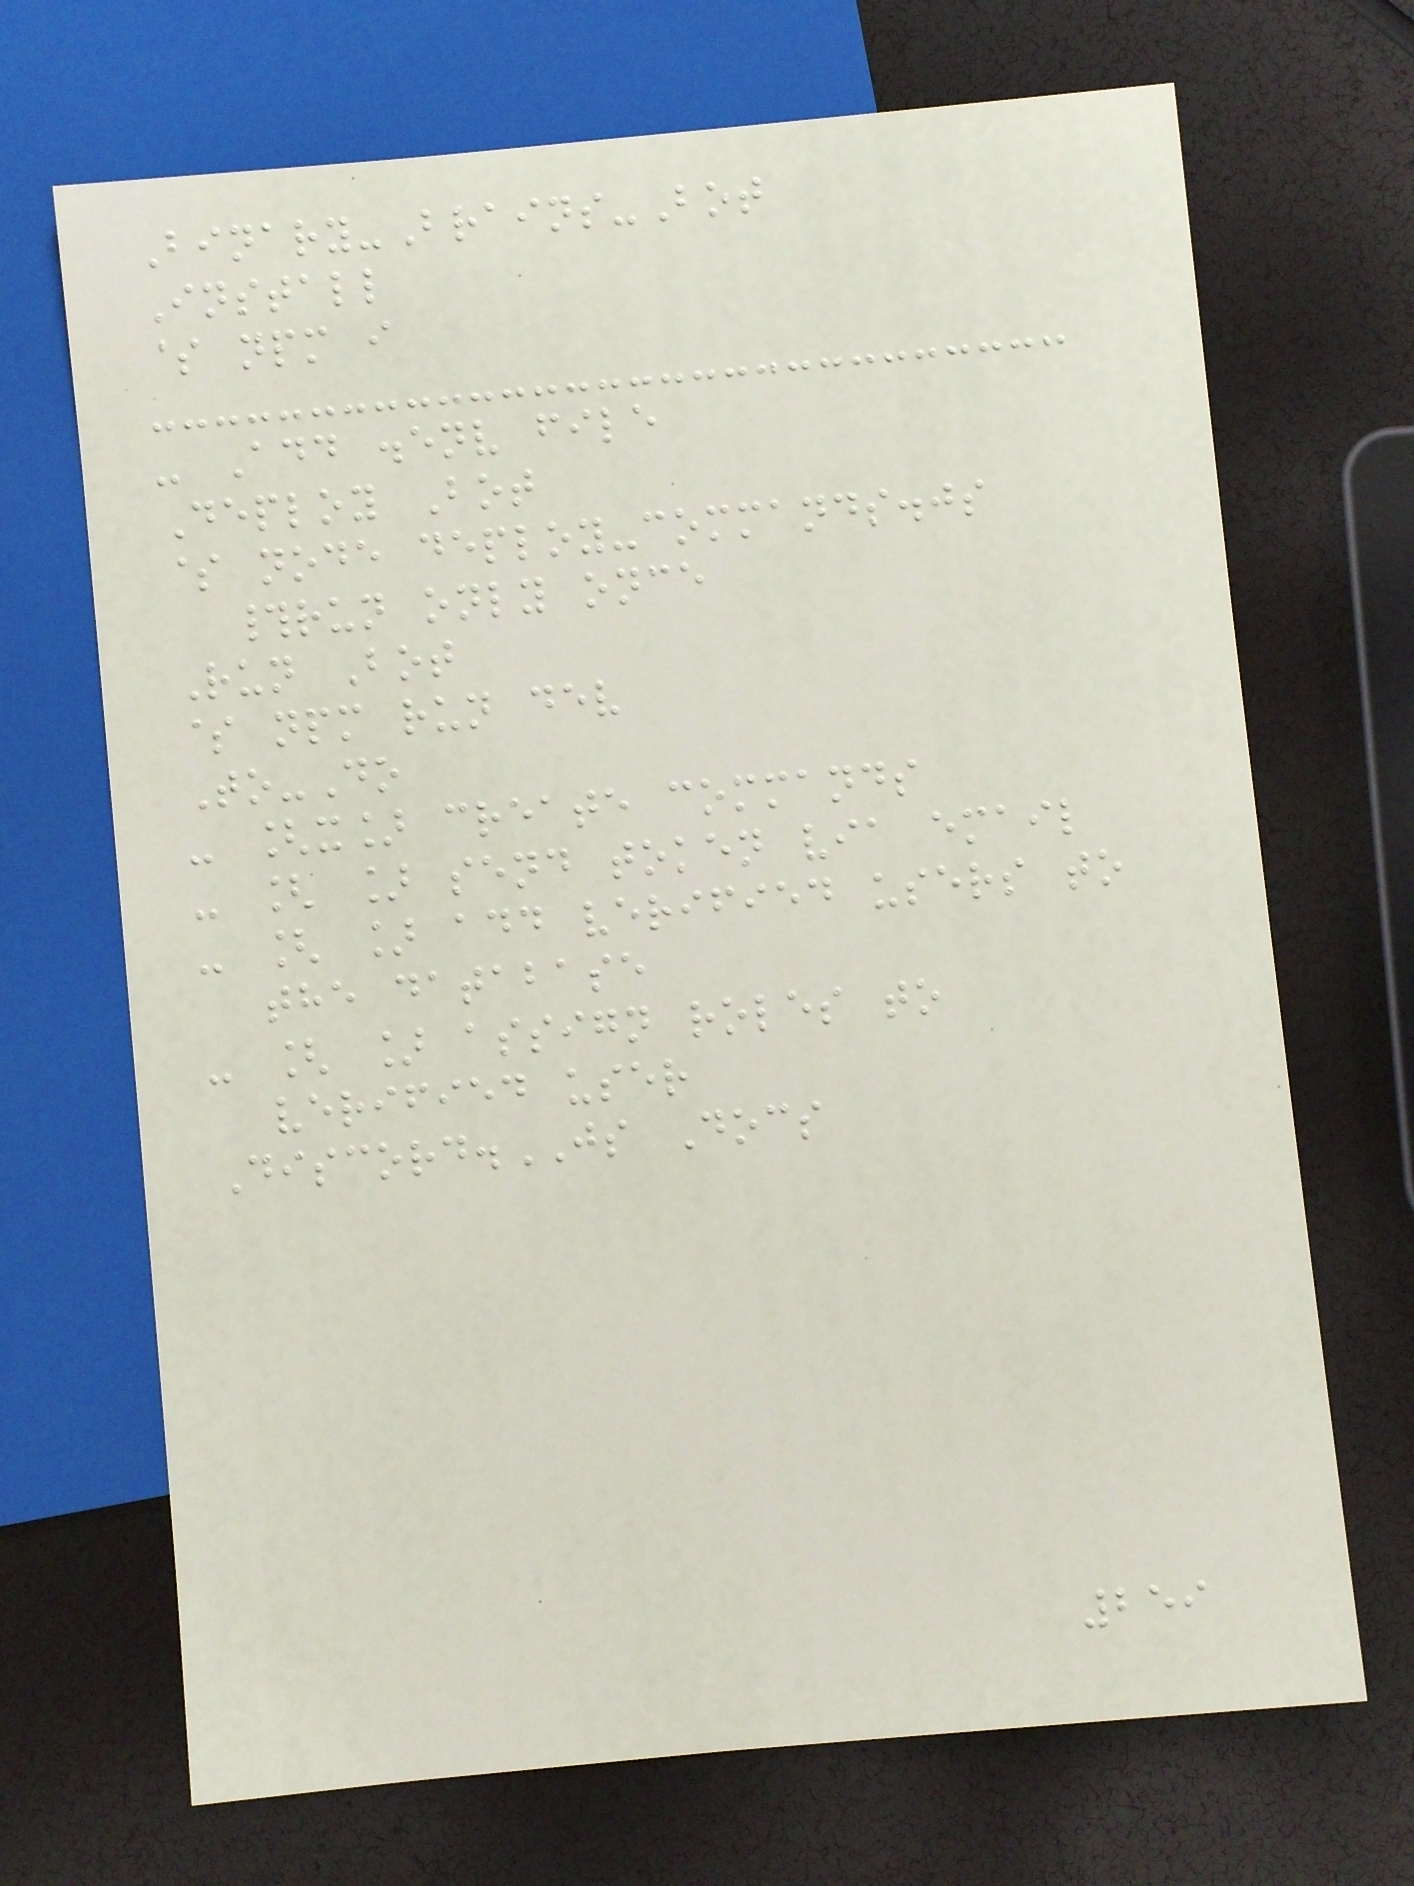Binary-Brains-Bot
Install
$ npm i
- Add .env file
Deploy Bot
$ node deploy-commands.js
#run only once
Run Bot
$ npm run dev
To-Do
- [x] create commands
- [ ] send token via email
- [ ] add verified users to
the database
- [ ] assign roles to
verified user
Discord.JS Docs
259
